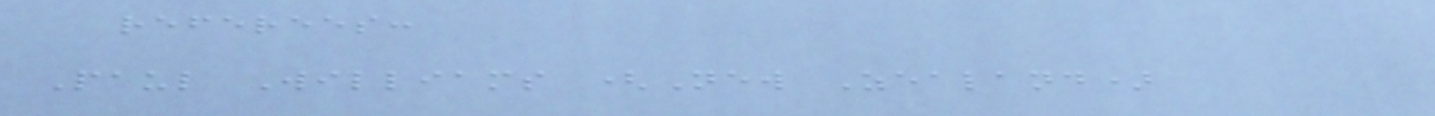referees:
Paul Williams (New Zealand)
